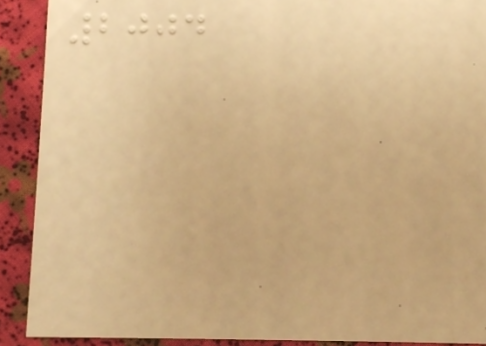2004
